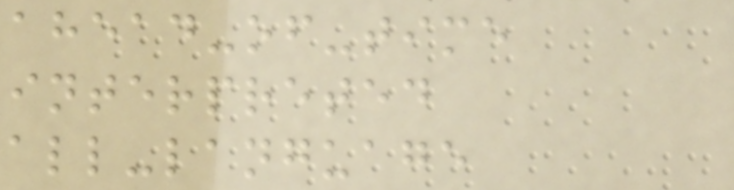ahead-of-time
interpreted
all-language
